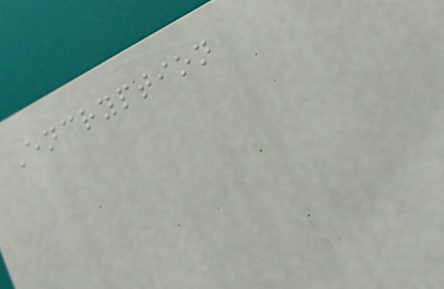Encryption
